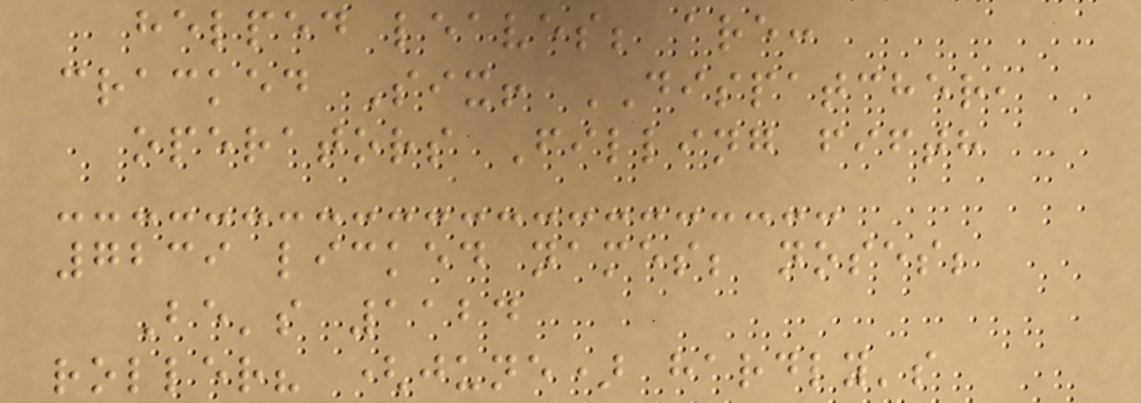helped leaves; are:
cracked Six! DISPATCHER,
operators Filling fifth
7239 licked names; noses;
Be's 1124
roller? (june) hardly's
